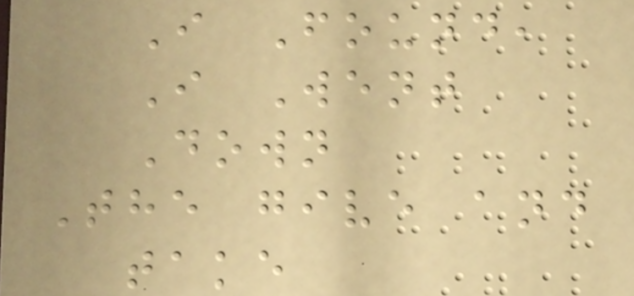I Found,
I Went
Down
The give and
take
